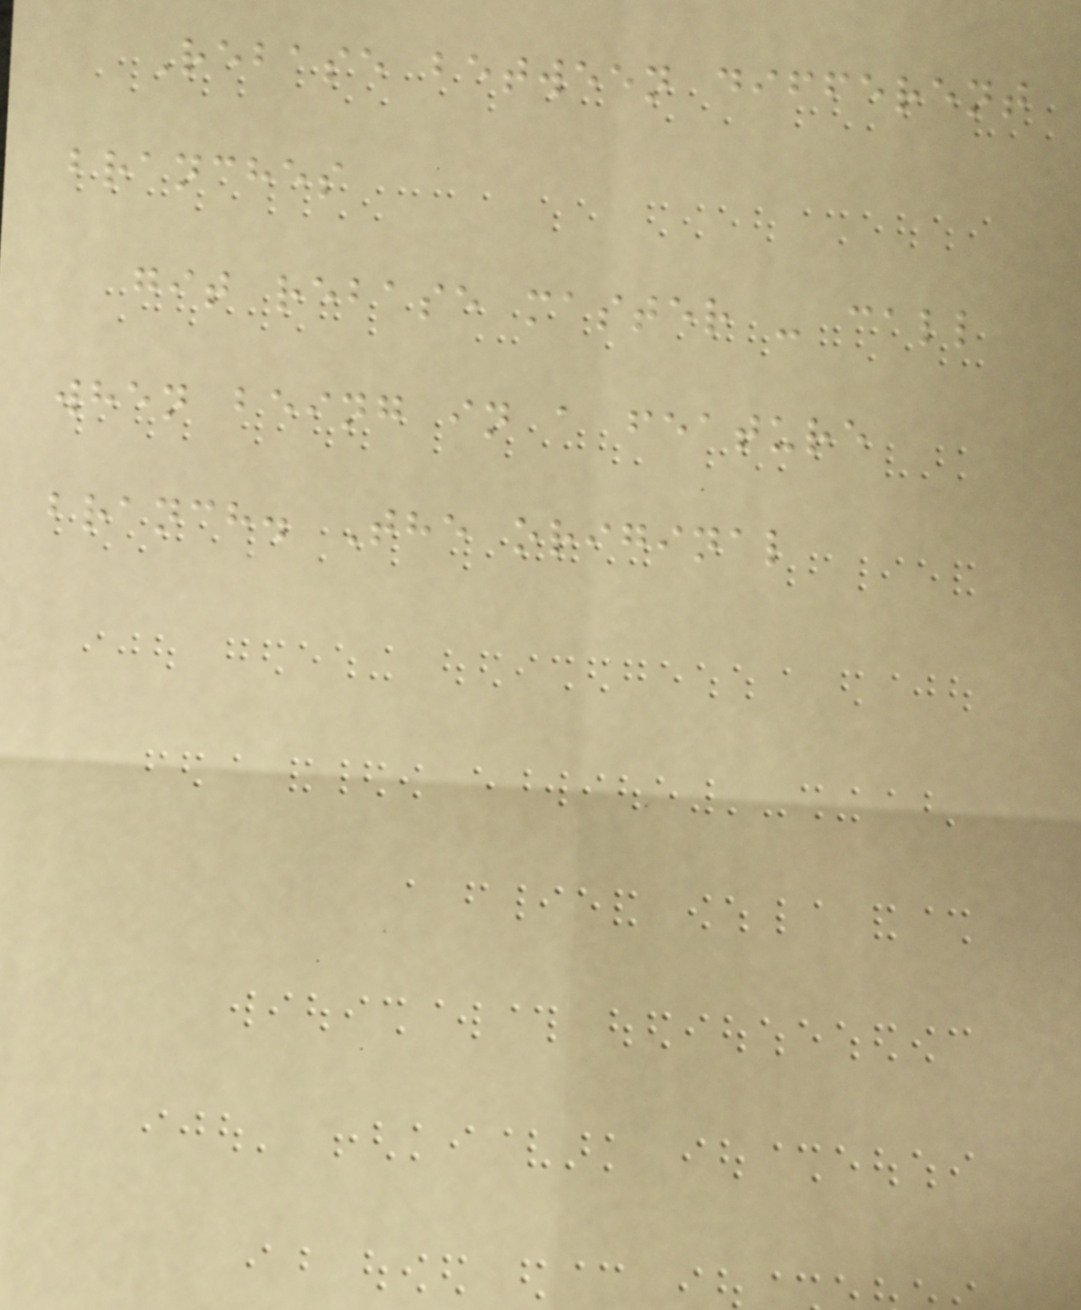Rebase between different
branches
git rebase master - call
when being in a feature
branch. The original
